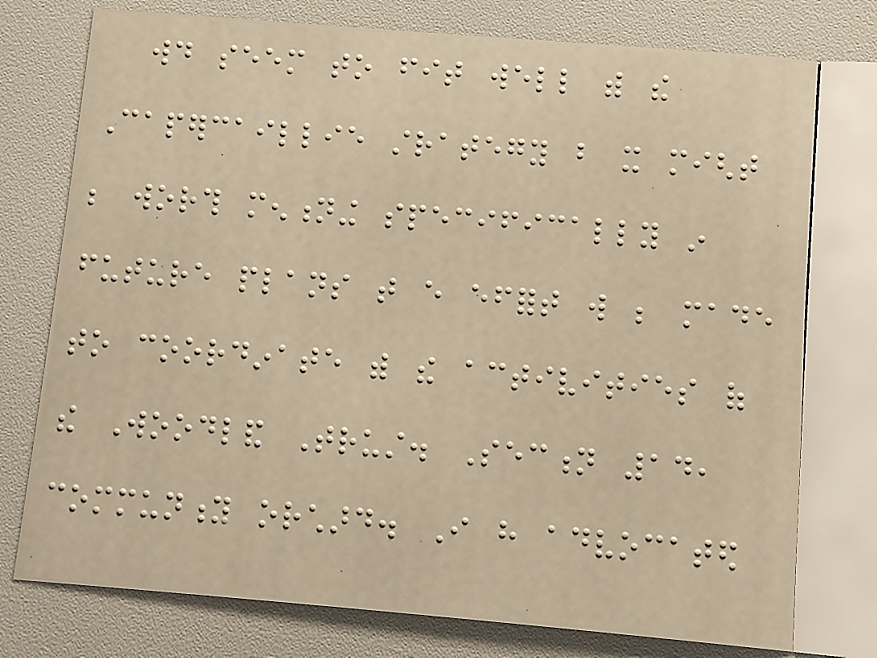would seem to fit well with the
Capercaillie strategy but it might
be worth mentioning specifically in
future plans that every effort will be made
to coordinate with the activities of
the Woodland Trust. Section 14,
community orchard. I have advocated
